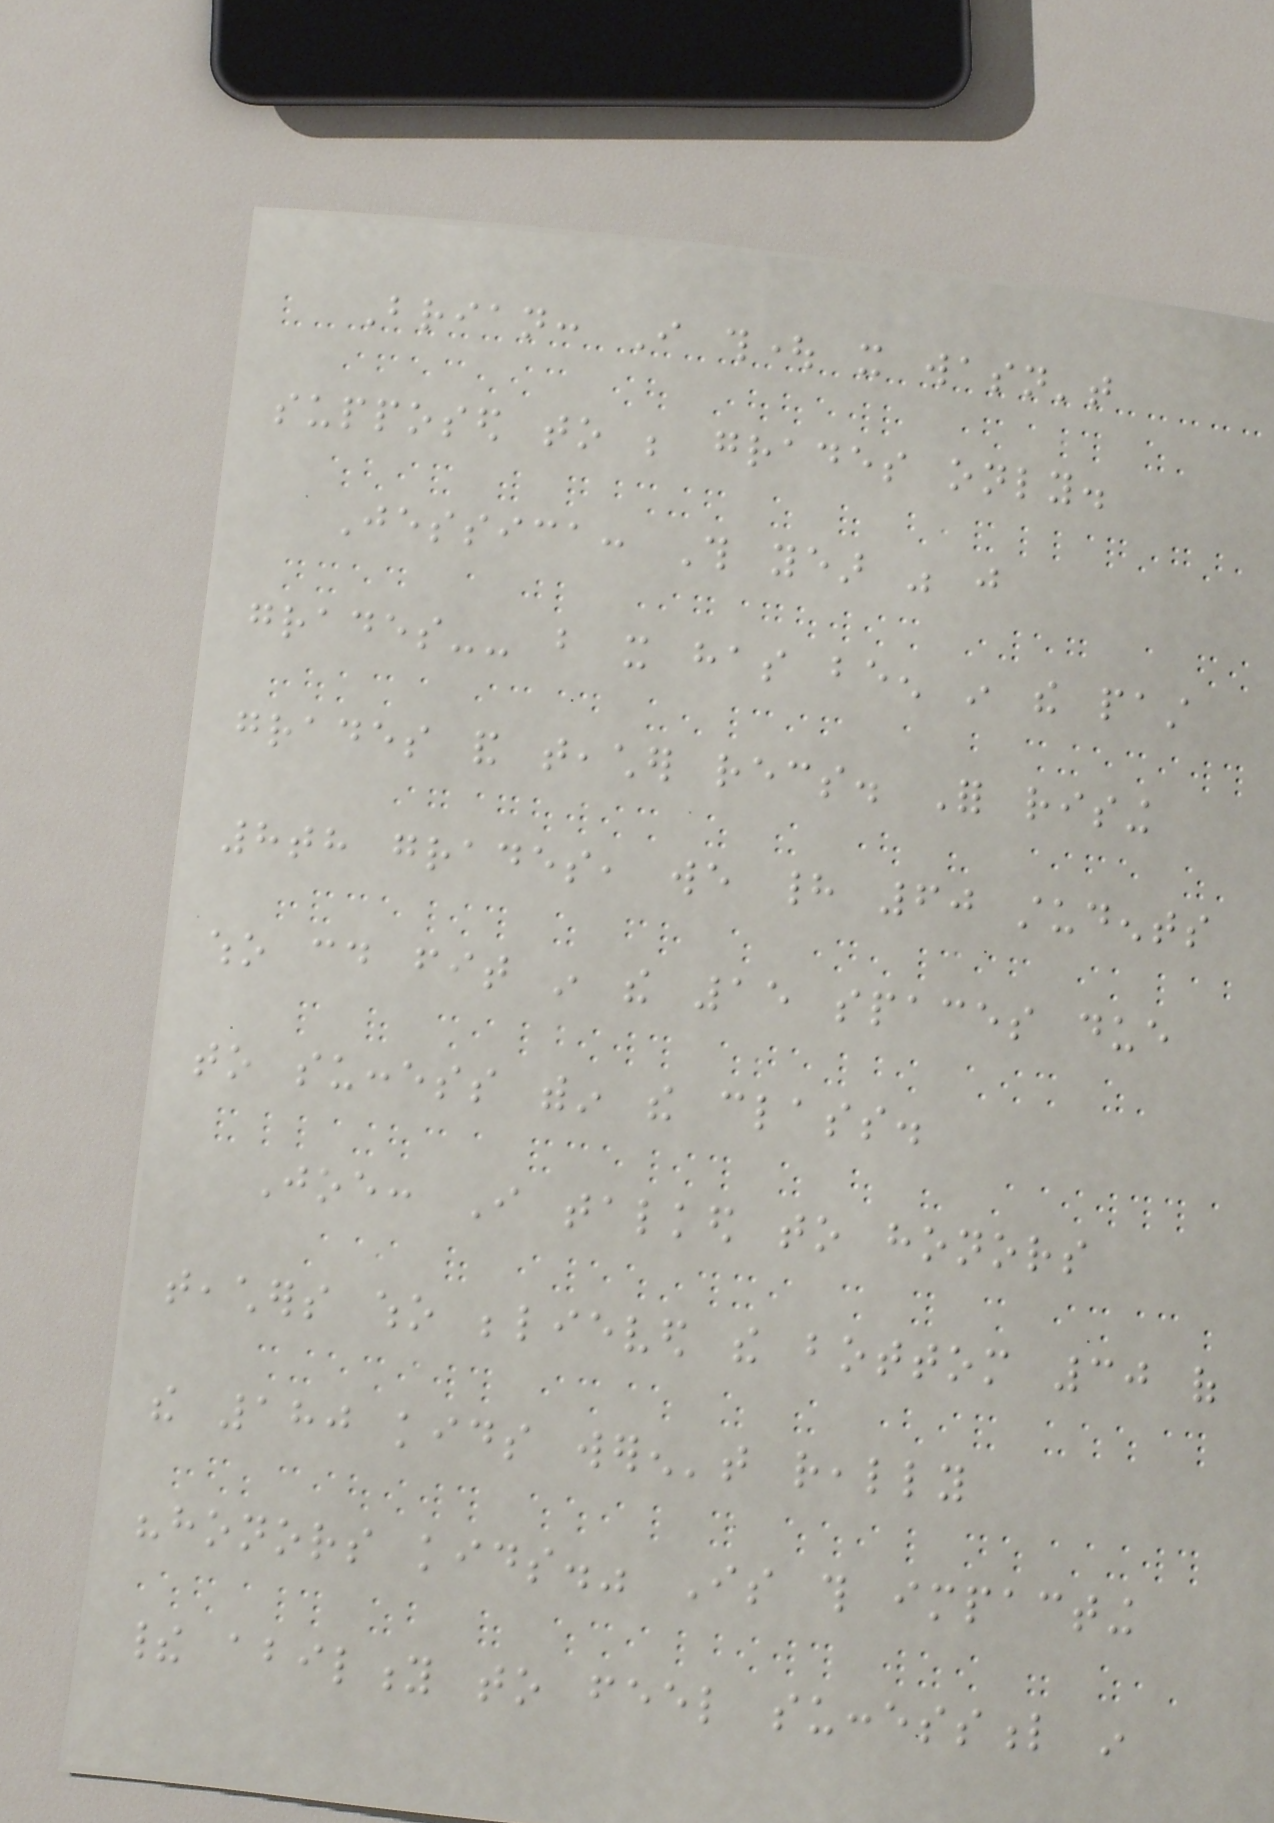Brian: I thought it wasn't
supposed to be grades only.
Jessica: This year was just
grades-- but it has been in the past
grades and teacher recs. For rising
8th grades, we had 60 students
who could fit in the 15 spaces due
to success within the class.
Joe: I talked to honors
teachers who believed the bottom 30 of
the 180 kids weren't really
"honors kids." Is this impacting
their ability to feel successful in
